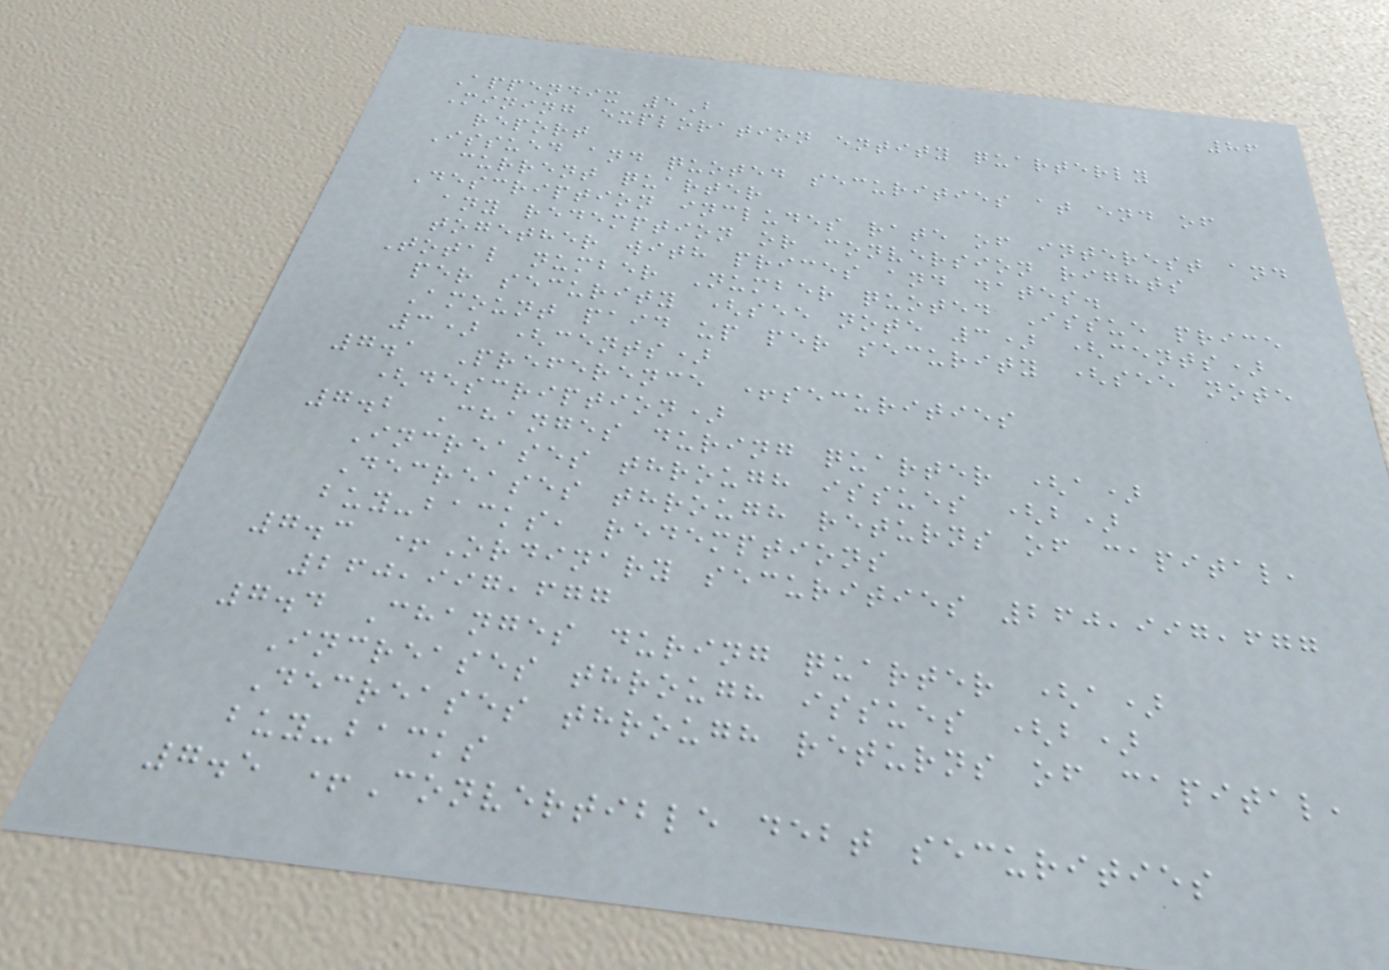86
Appendix 5B
Mining exploration entity quarterly
report
Issued and quoted securities at end of
current quarter
Description includes rate of interest and
any redemption or conversion rights
together with prices and dates.
Total number Number quoted Issue price
per security (see note 3) (cents)
Amount paid up per security (see note
3) (cents)
7.1 Preference +securities
(description)
7.2 Changes during quarter (a)
Increases through issues (b)
Decreases through returns of capital,
buy-backs, redemptions
7.3 +Ordinary securities 260,997,677
260,997,677
7.4 Changes during quarter (a)
Increases through issues (b)
Decreases through returns of capital,
buy-backs
7.5 +Convertible debt securities
